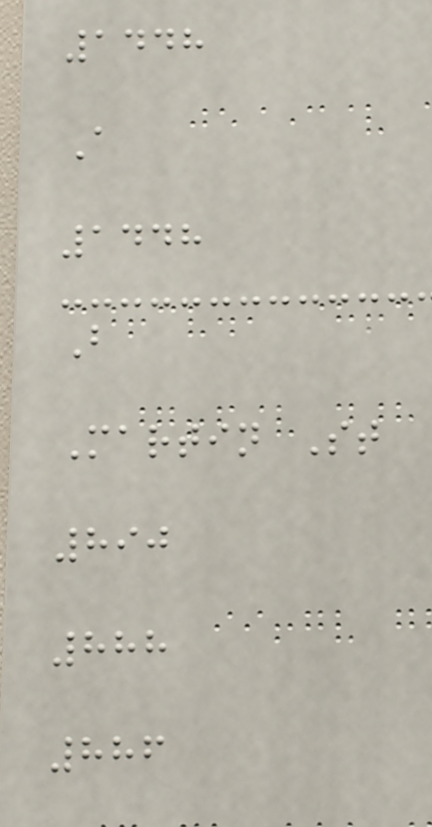1448
A
1448
B
Martin St
890
888
886
